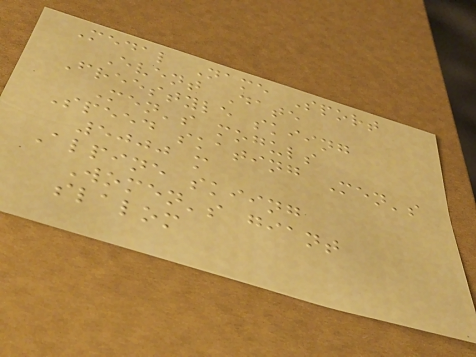Medal Name Sport
Event Date
Freestyle skiing
Men's moguls
Speed skating Men's
5000 m
Alpine skiing
Women's giant
slalom
